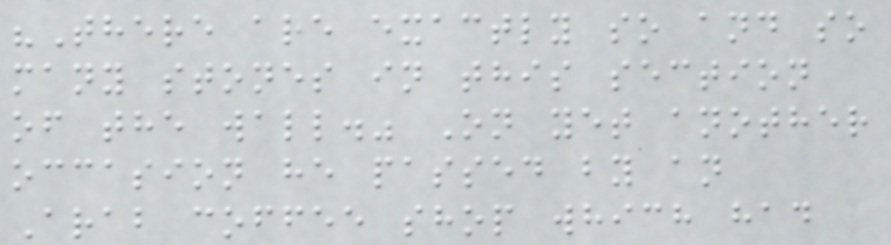"There are exactly so and so
many stones in this section
of the wall." On yet another
occasion he passed by an
Arab coffee shop which had
